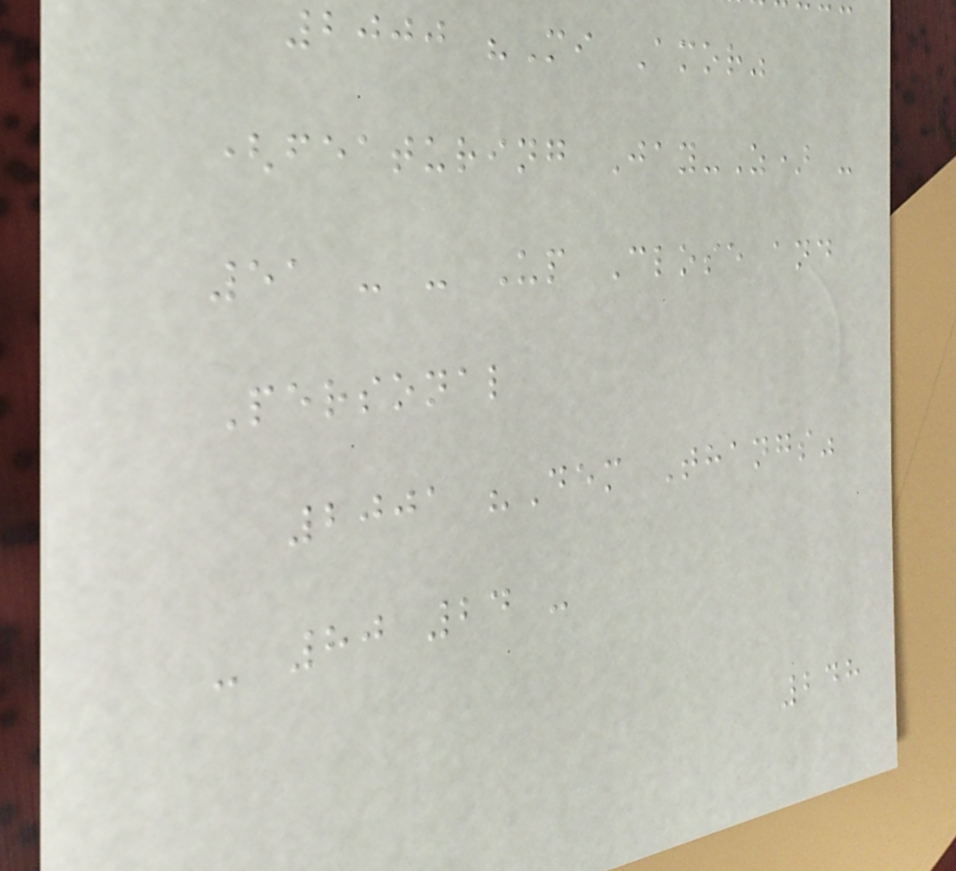2000 "Mi Amor"
(featuring Jay-Z) -
51 - - Up Close and
Personal
2001 "Dem Thangs"
- 80 24 -
248
